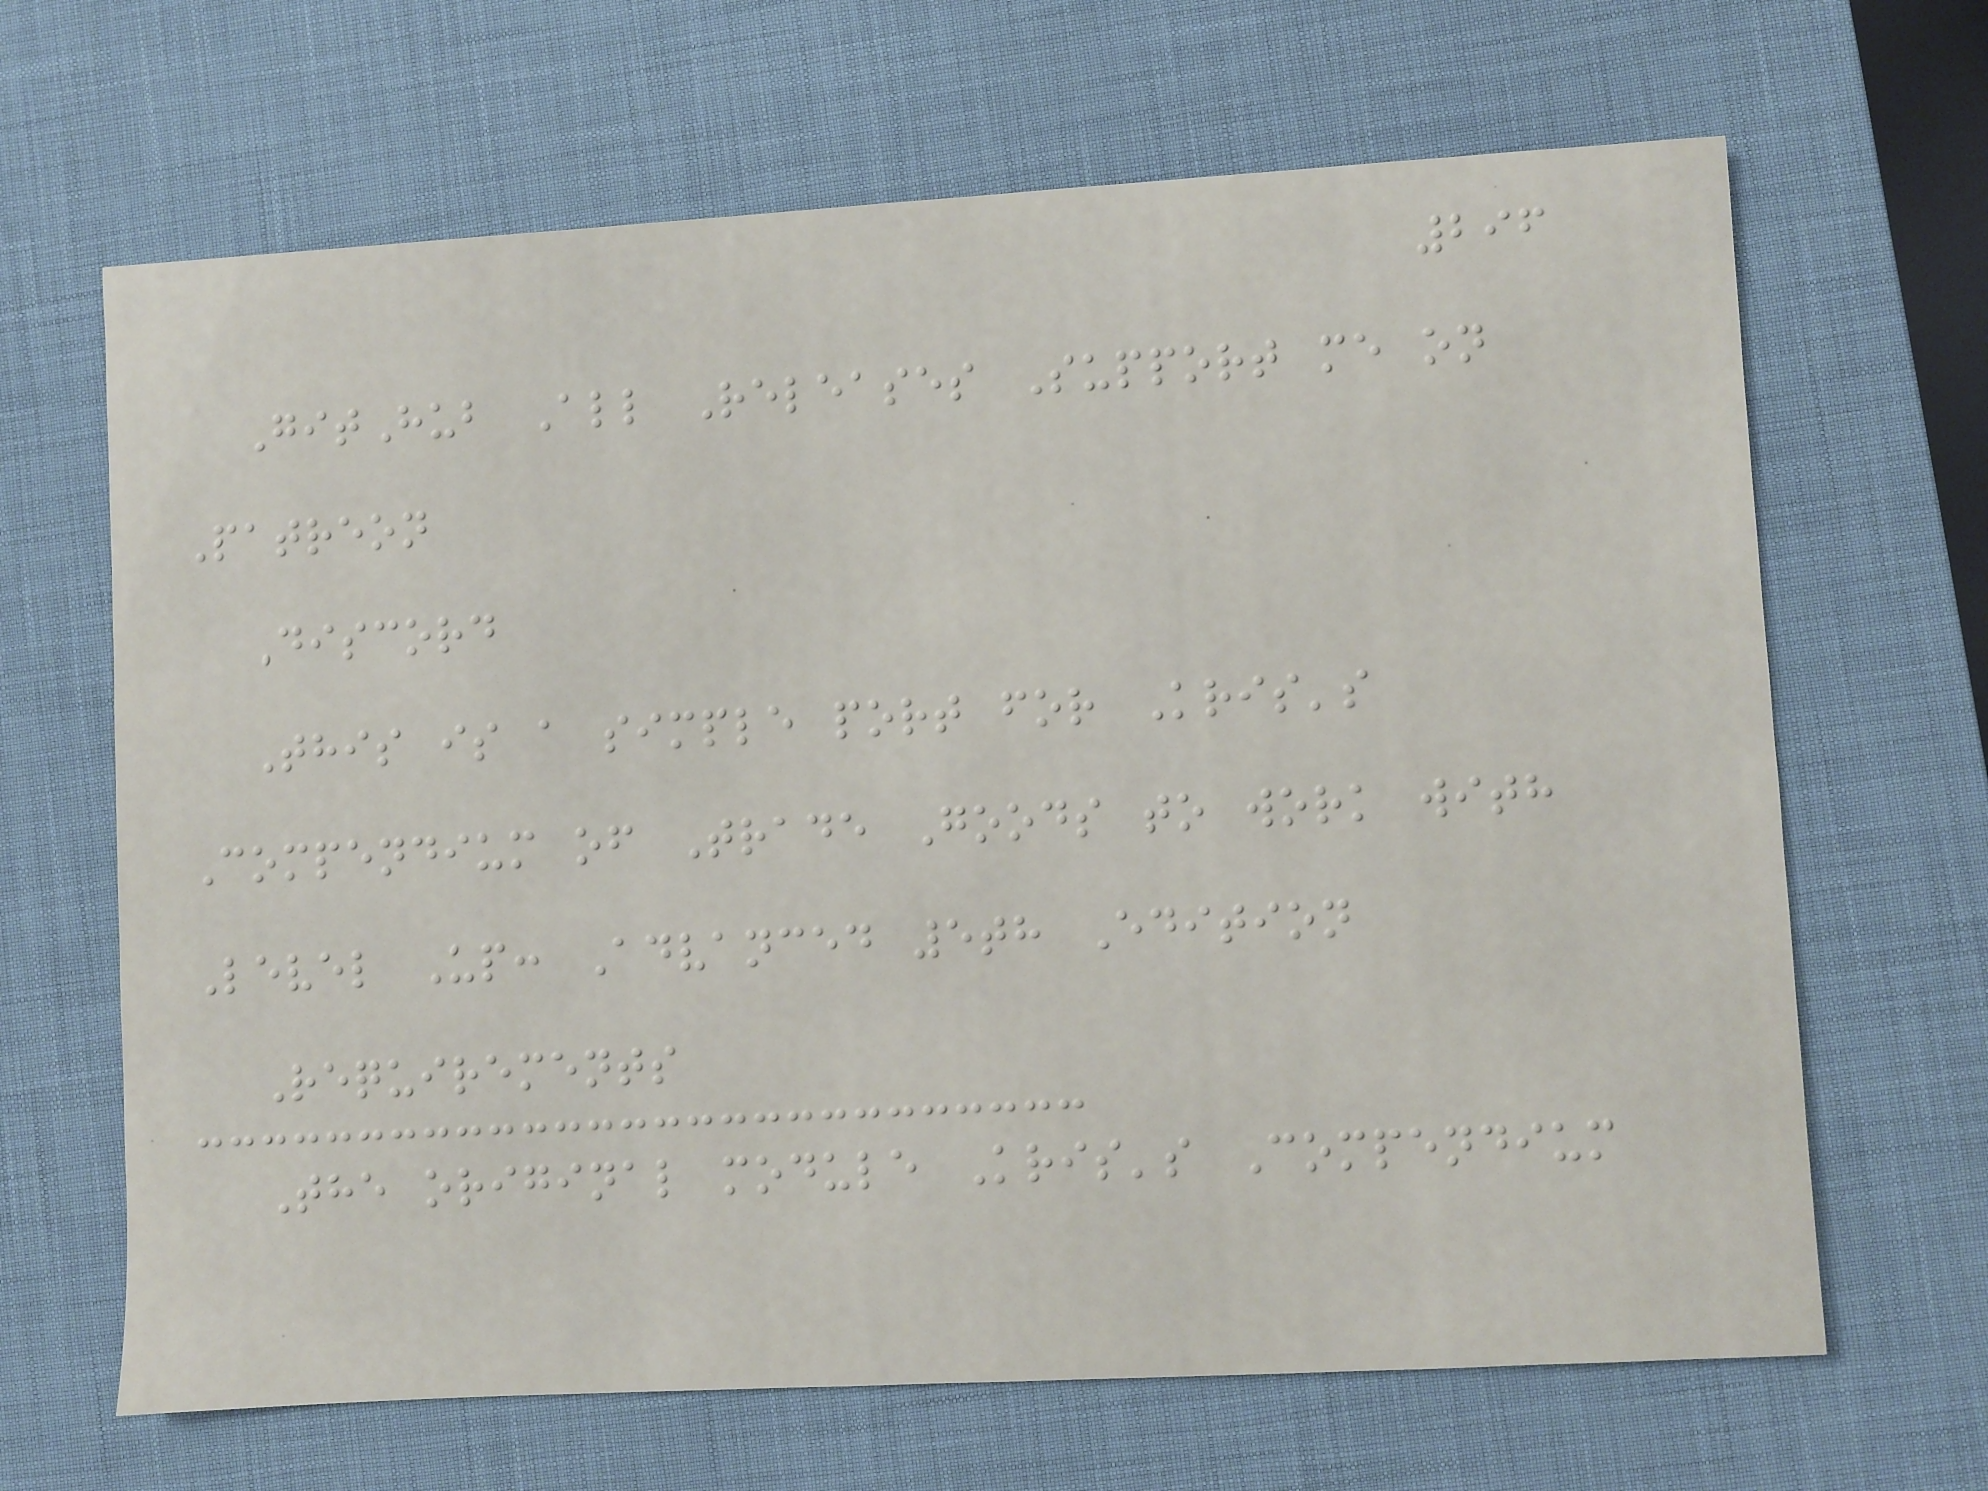296
GitHub All Releases Support me on
Patreon
Discord
This is a simple port for Kris's
Compendium of Trade Goods to work with
Level Up: Advanced 5th Edition
Requirements
The original module Kris's Compendium
